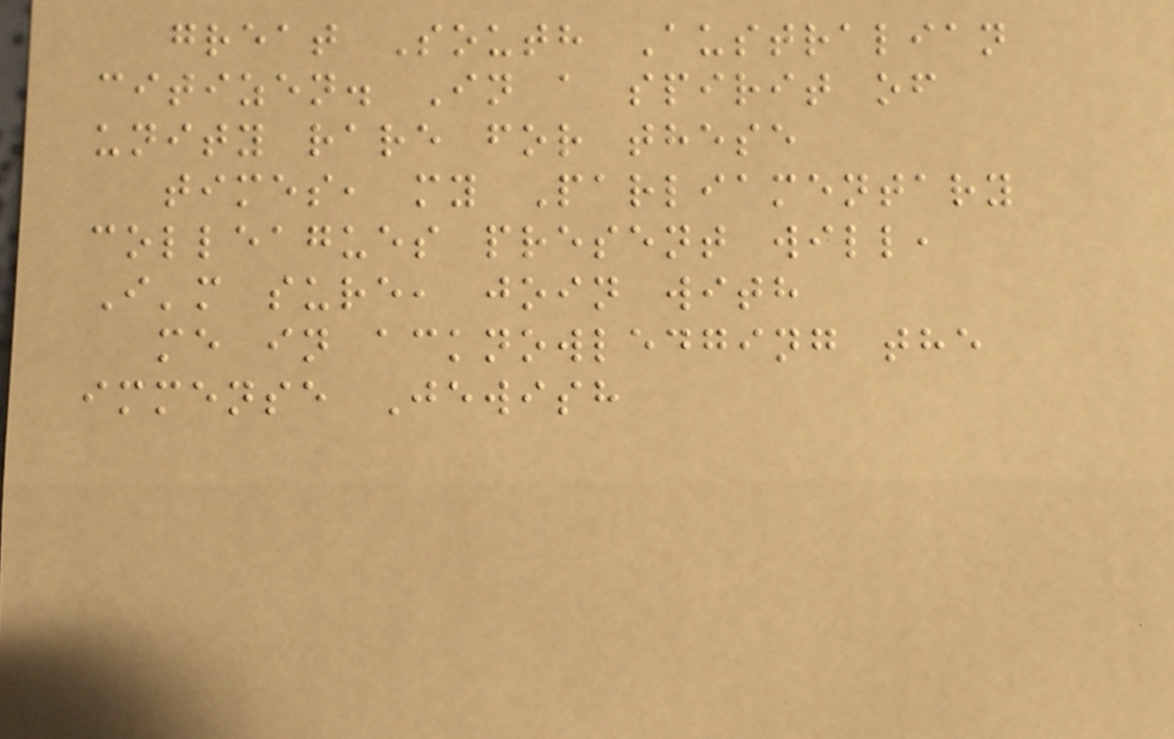great South Australian
citizen. In a spirit of
unity rare for these
times, my Parliamentary
colleagues present will,
I'm sure, join with
me in acknowledging the
immense Jewish
